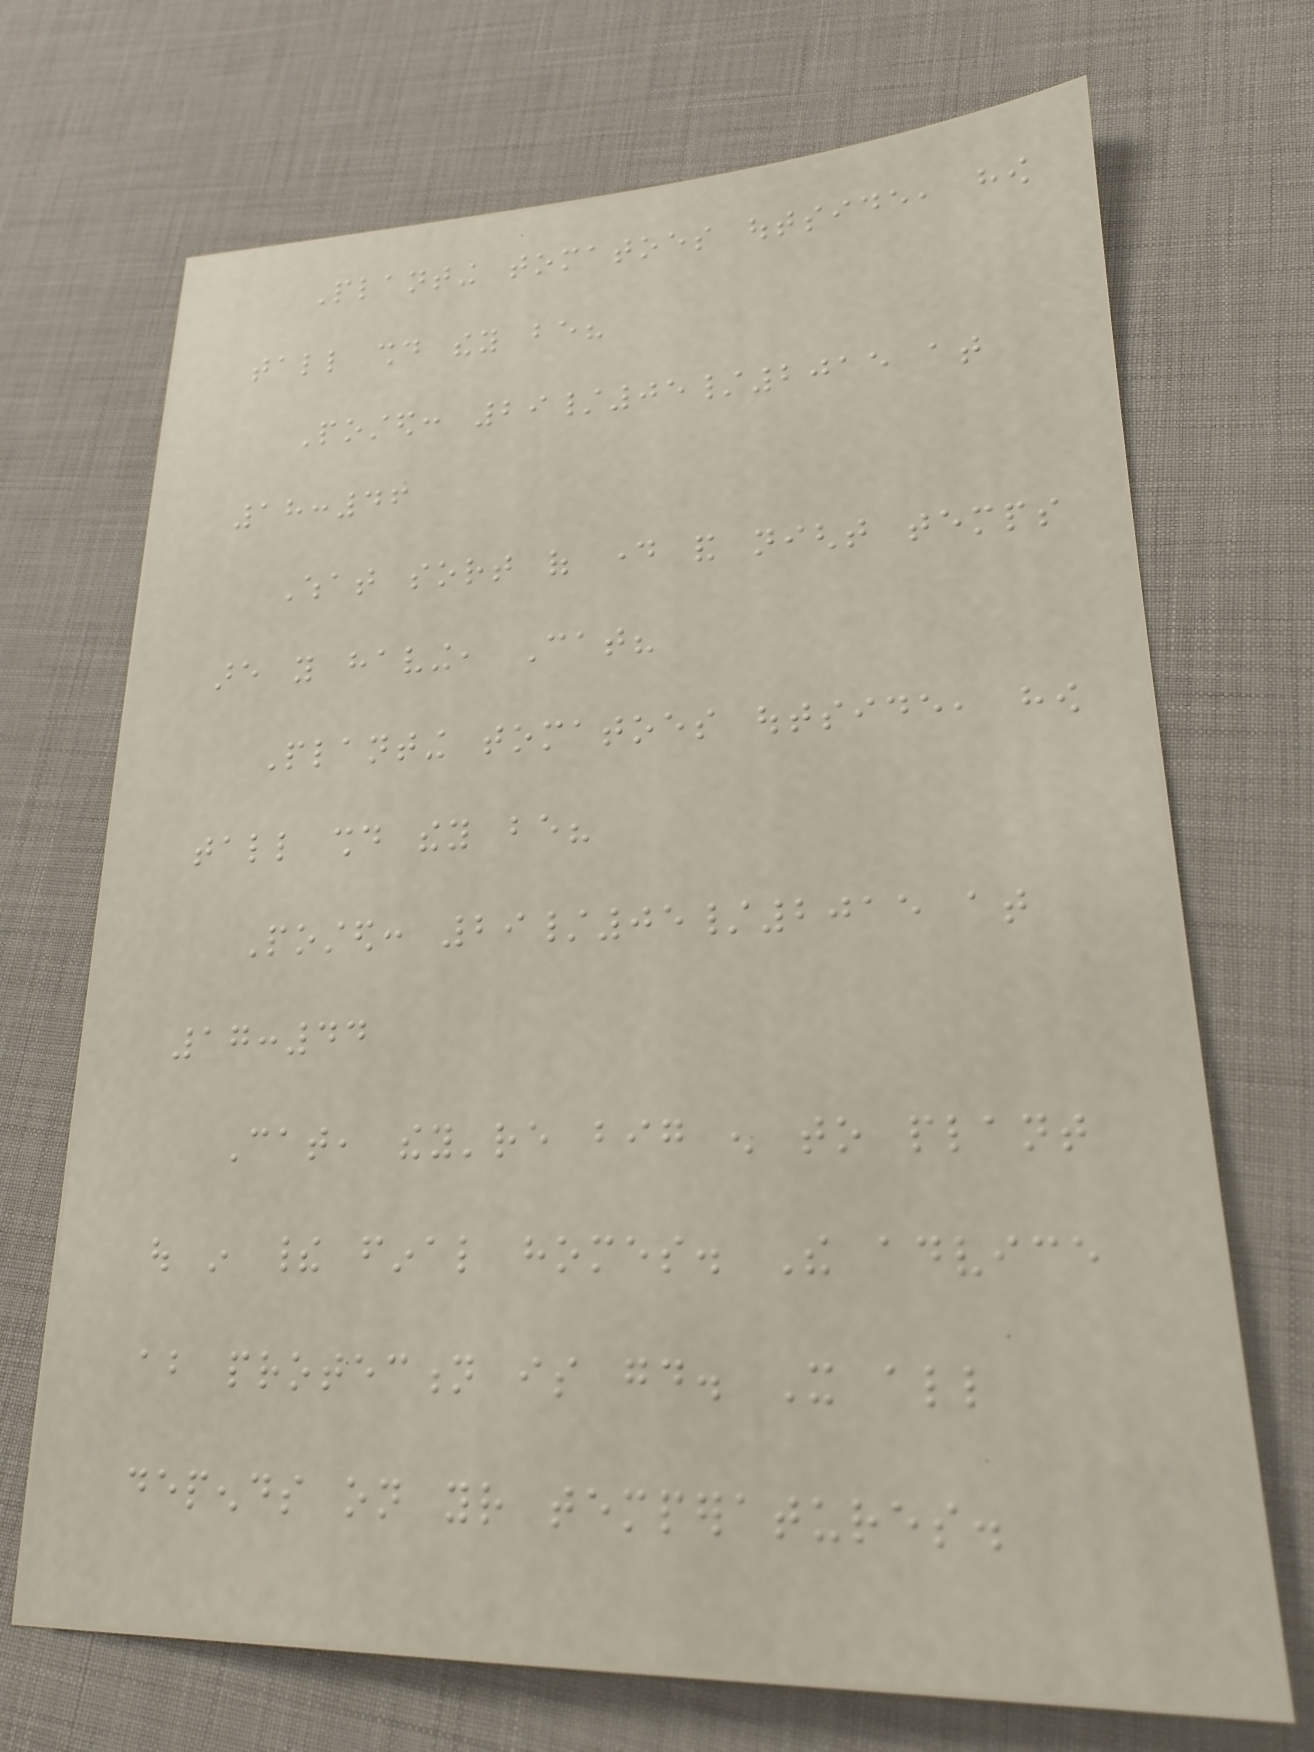Planting tomatoes outside, how
tall should they be?
Posted: 29/05/2015 at
18:46
What sort of day and night temps
are you having, Cat?
Planting tomatoes outside, how
tall should they be?
Posted: 29/05/2015 at
17:44
Cat, they're big enough to plant
out in their final homes. The advice
about protection is good. It all
depends on your temperatures.
